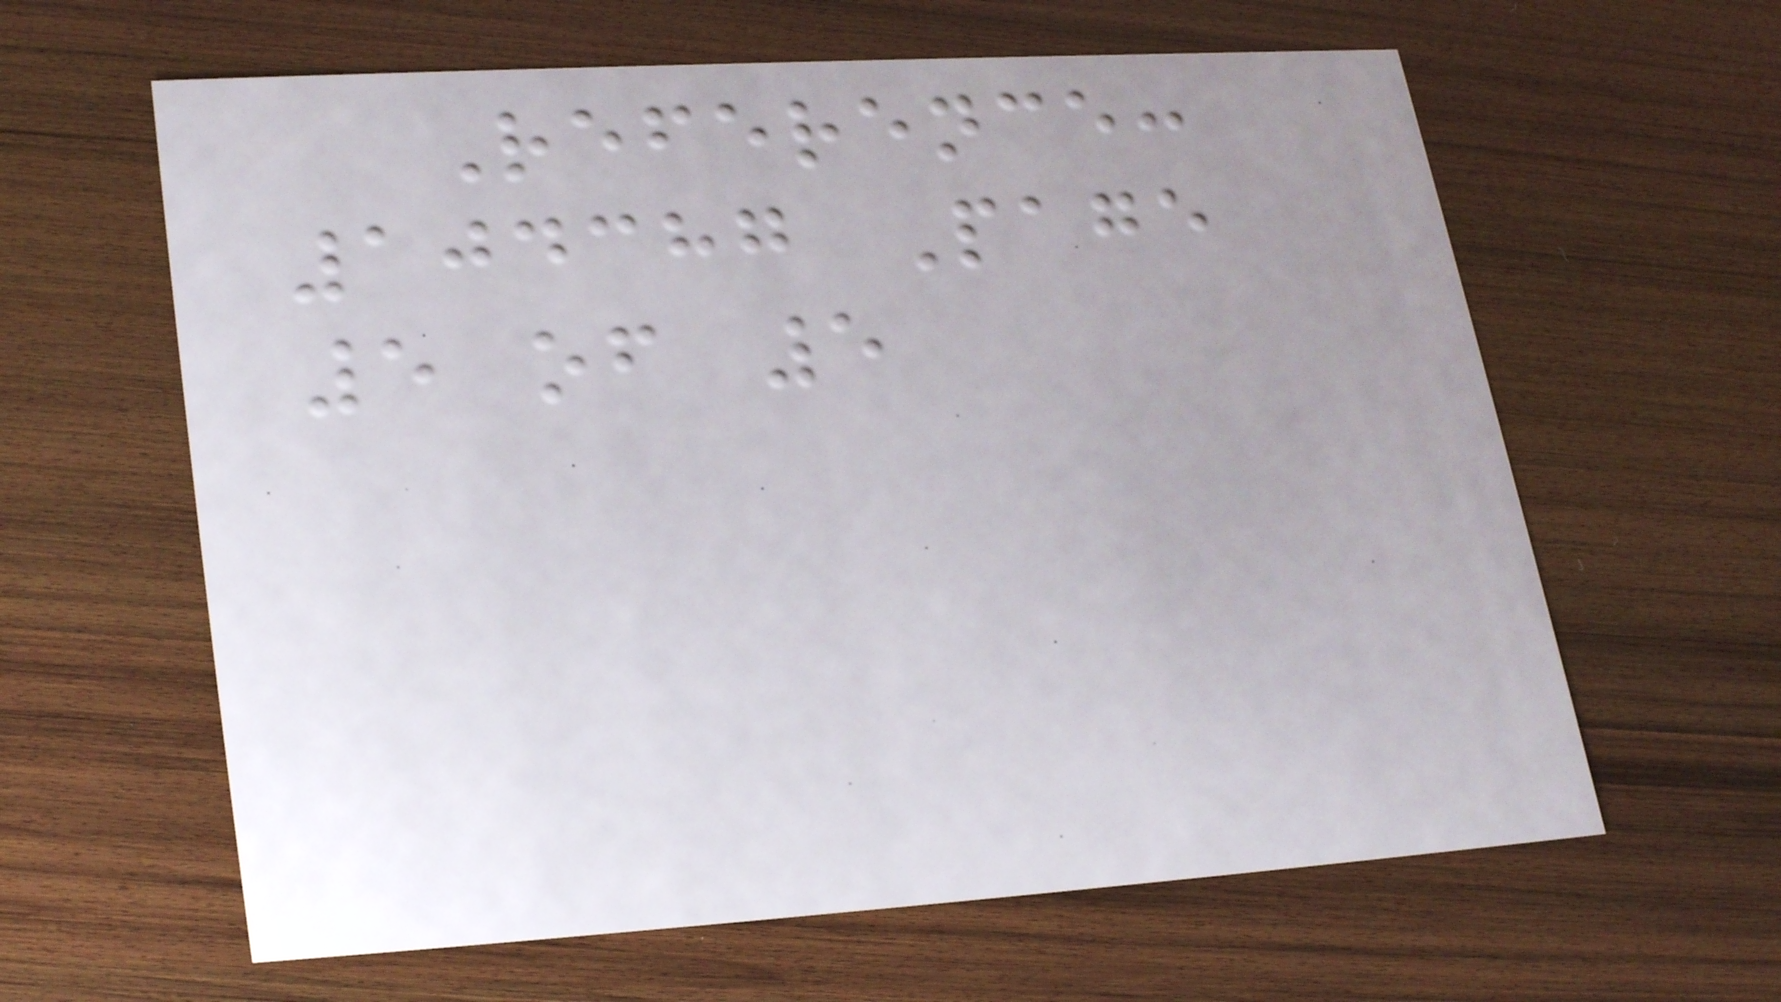Reference:
104387 Page
5 of 5
